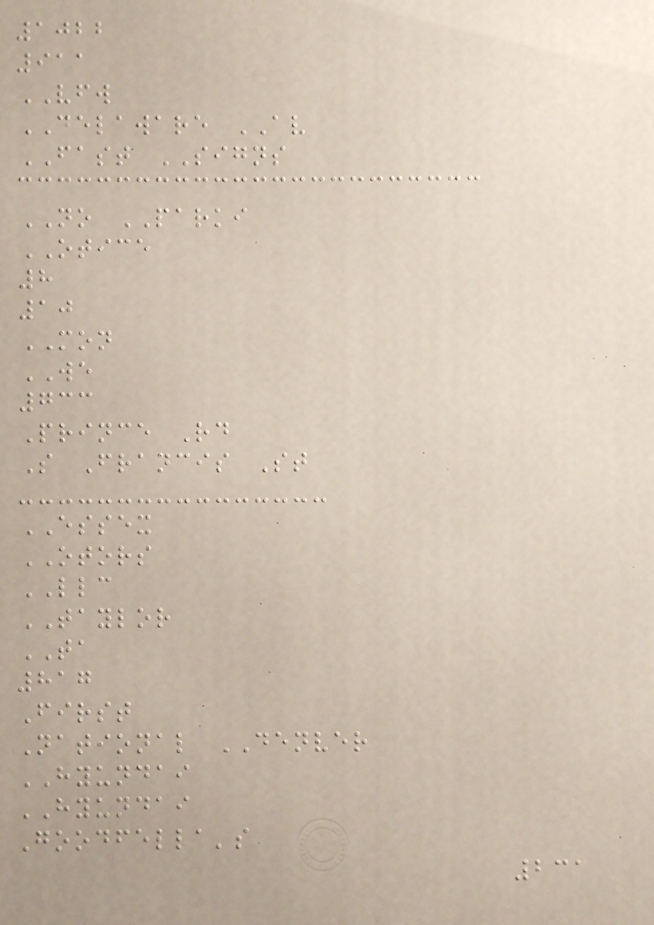1022
911
VFW
DELAWARE AV
FAST SIGNS
NO PARKI
OTICE
8
10
MON
WE
733
Prince Rd
S Francis St
ESSEX
OTORS
LLC
TAYLOR
TA
817
First
National DENVER
HYUNDAI
HYUNDAI
Goodfella's
231
